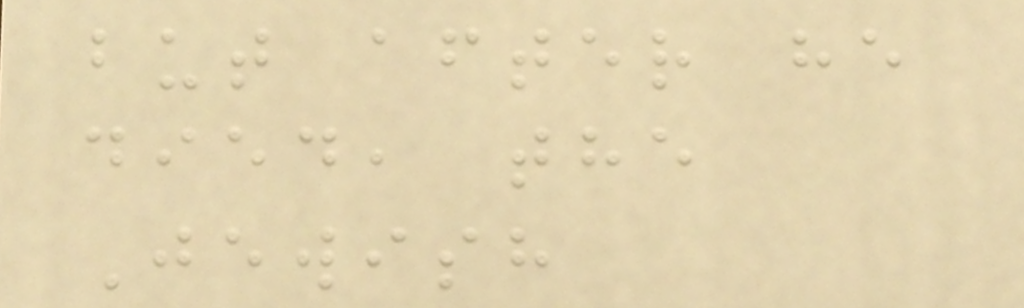but after he
died, the
Jewish
